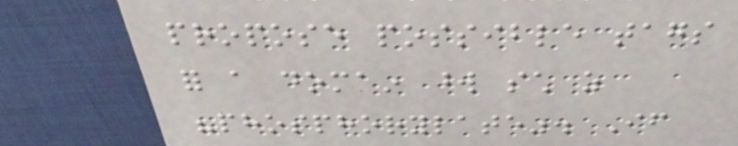propose possible tags
for a domain word such as
"phosphorylate". If
